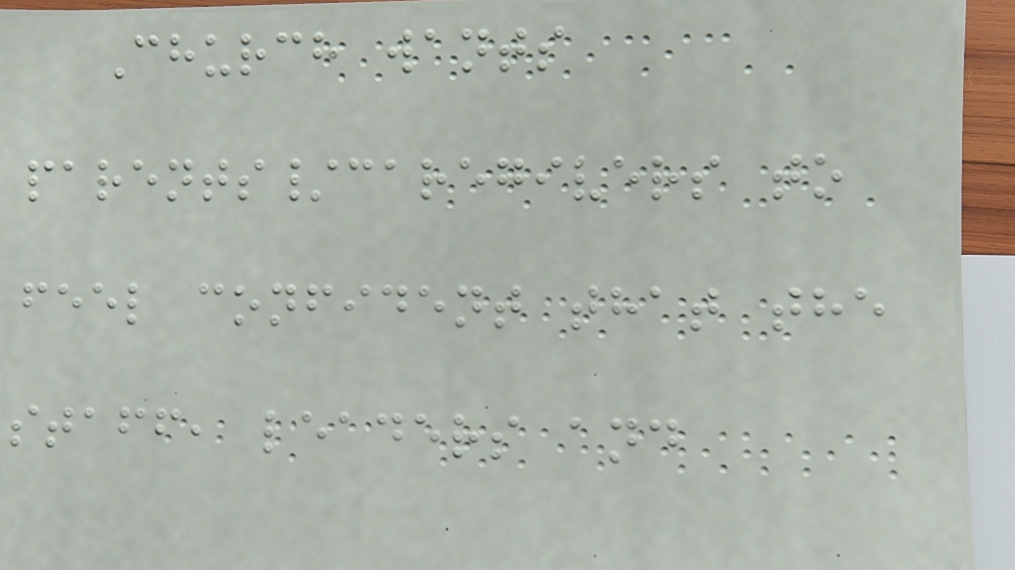Church wants
parents/caregivers to
feel confident that the
staff, leaders and
